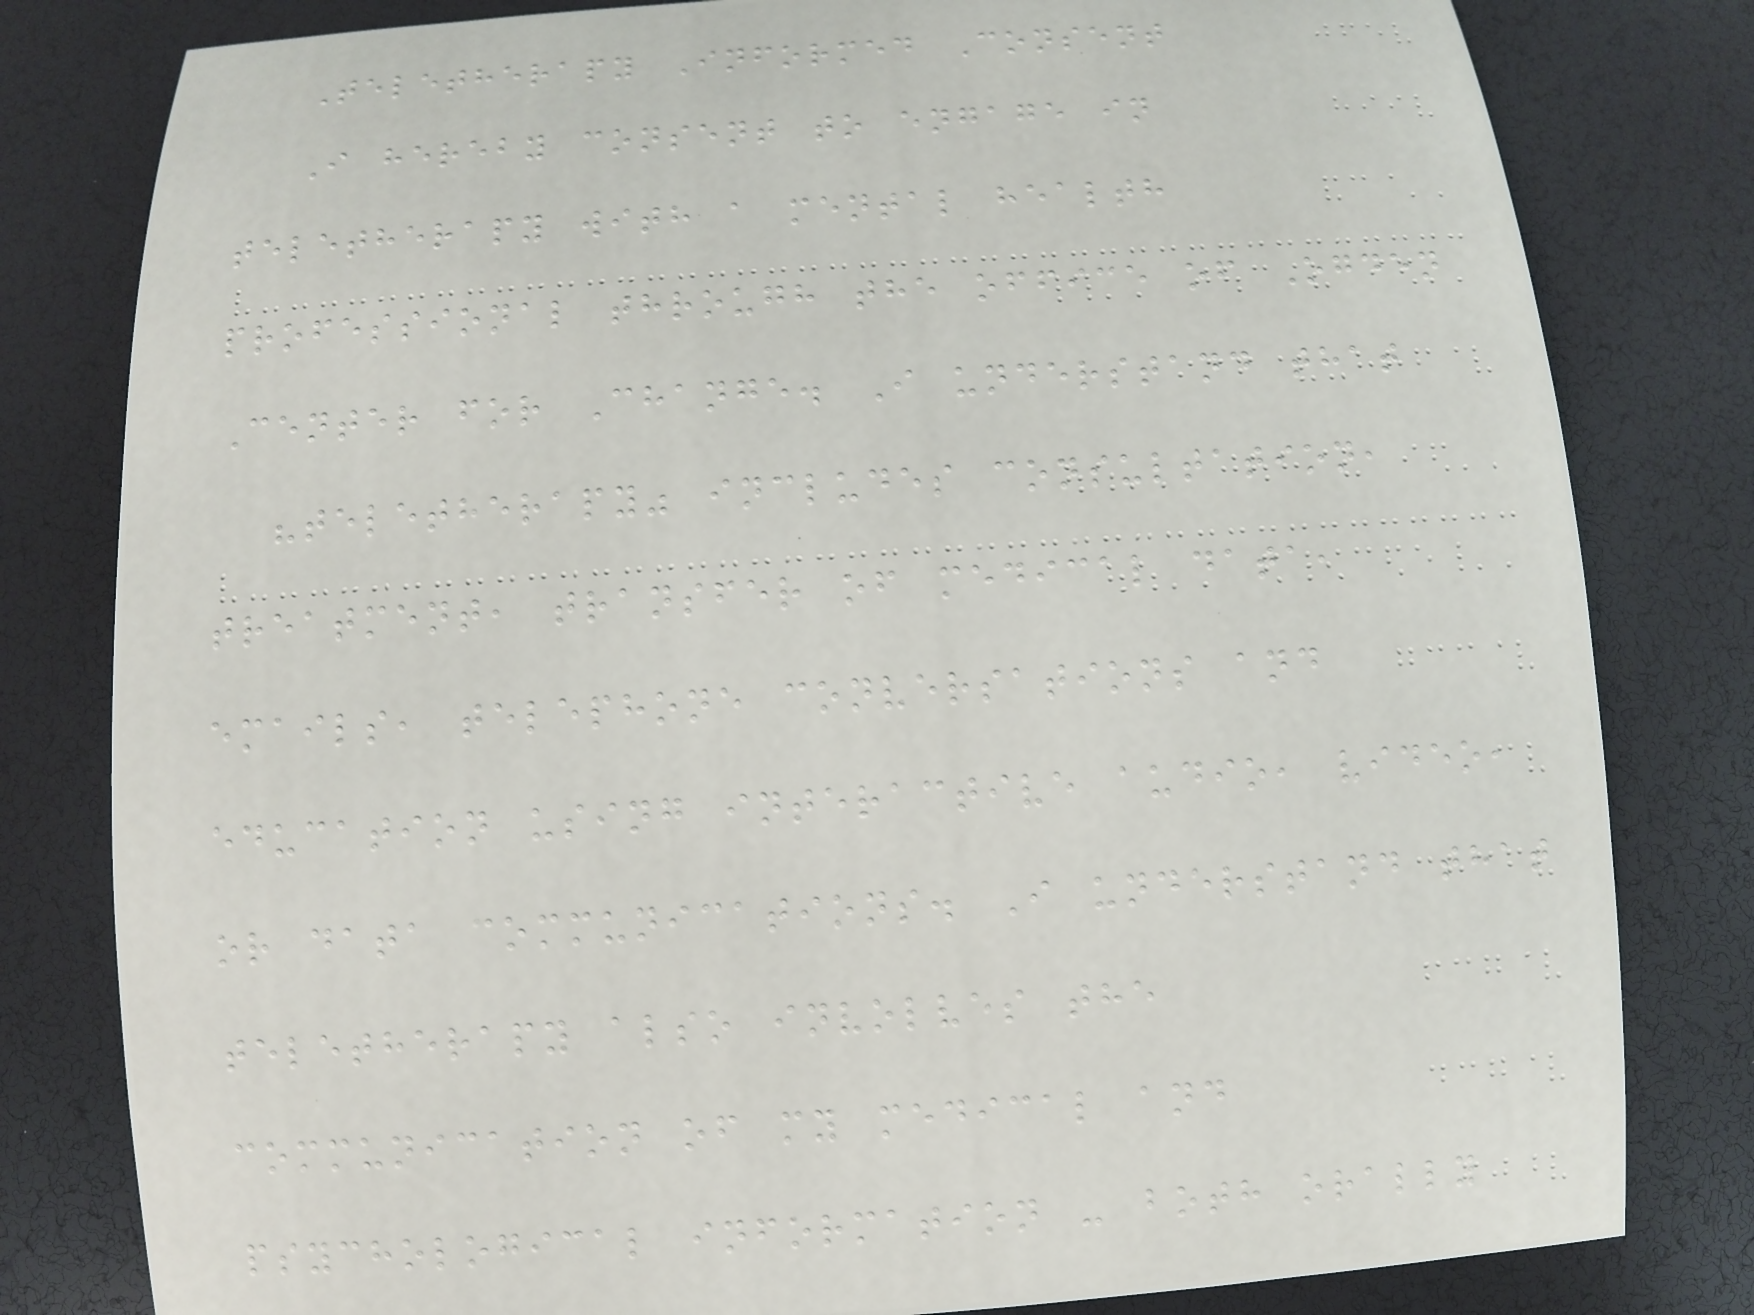Teletherapy Informed Consent
I hereby consent to engage in
teletherapy with a mental health
professional through the office of Ogden
Center for Change. I understand that
"teletherapy" includes consultation,
treatment, transfer of medical data,
emails, telephone conversations and
education using interactive audio, video,
or data communications. I understand that
teletherapy also involves the
communication of my medical and
psychological information - both orally
